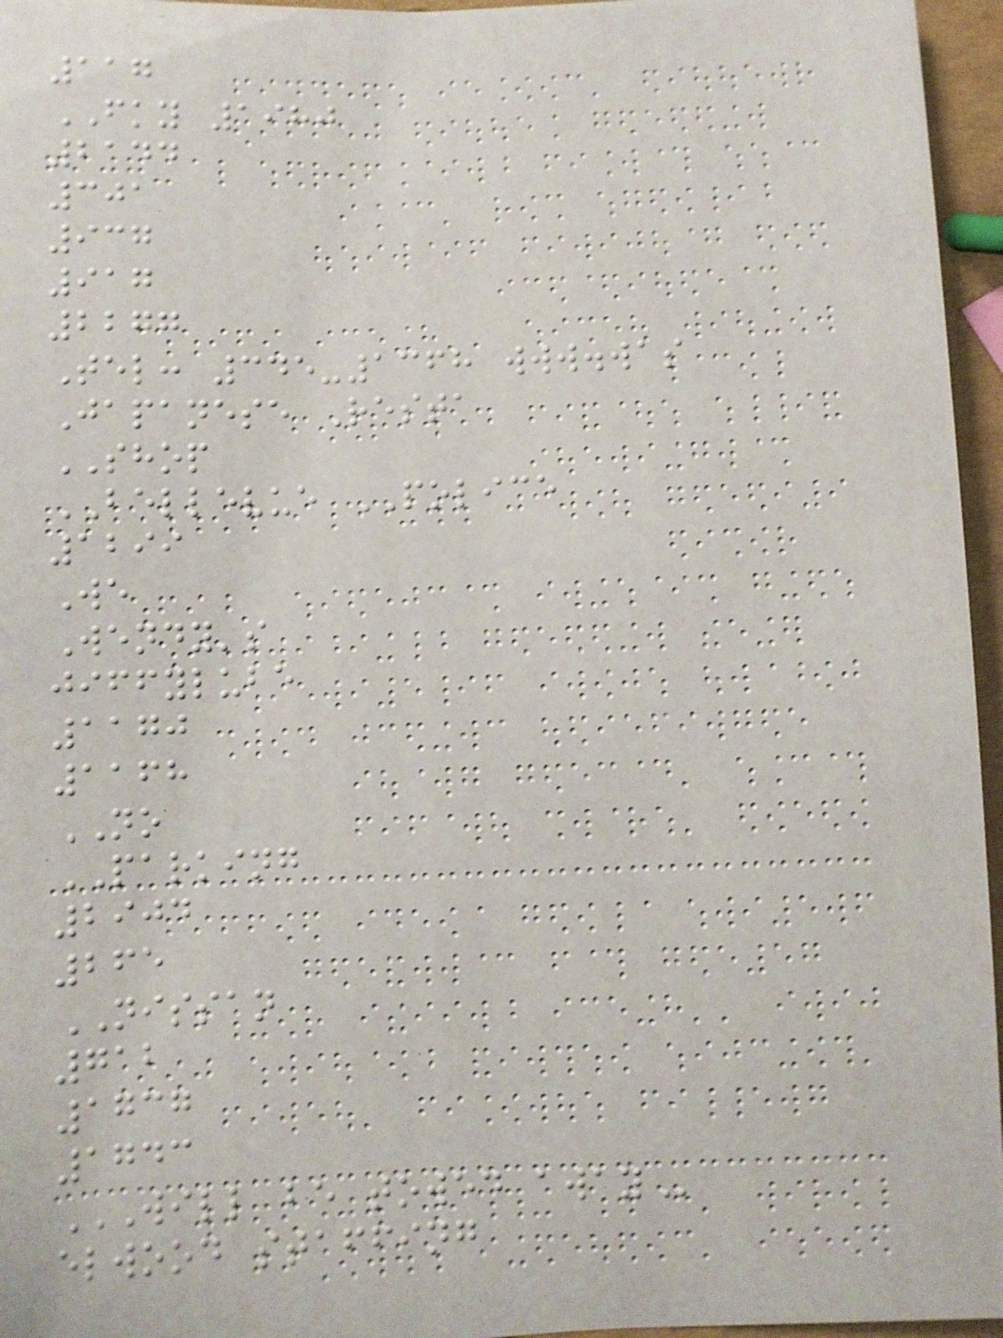117
FKY 1980
2144
301
937
917
2277
Tel: 345-1368 www.was
Japanese Resta
SHOP
BELLEVUE POLICE
1299
We
Wendy's
jiffylube
1170
1168
NO
PARKING
2904
265
NISSAN
712
1737
1743
WILL BE TOWED AWAY
elwood staffing
